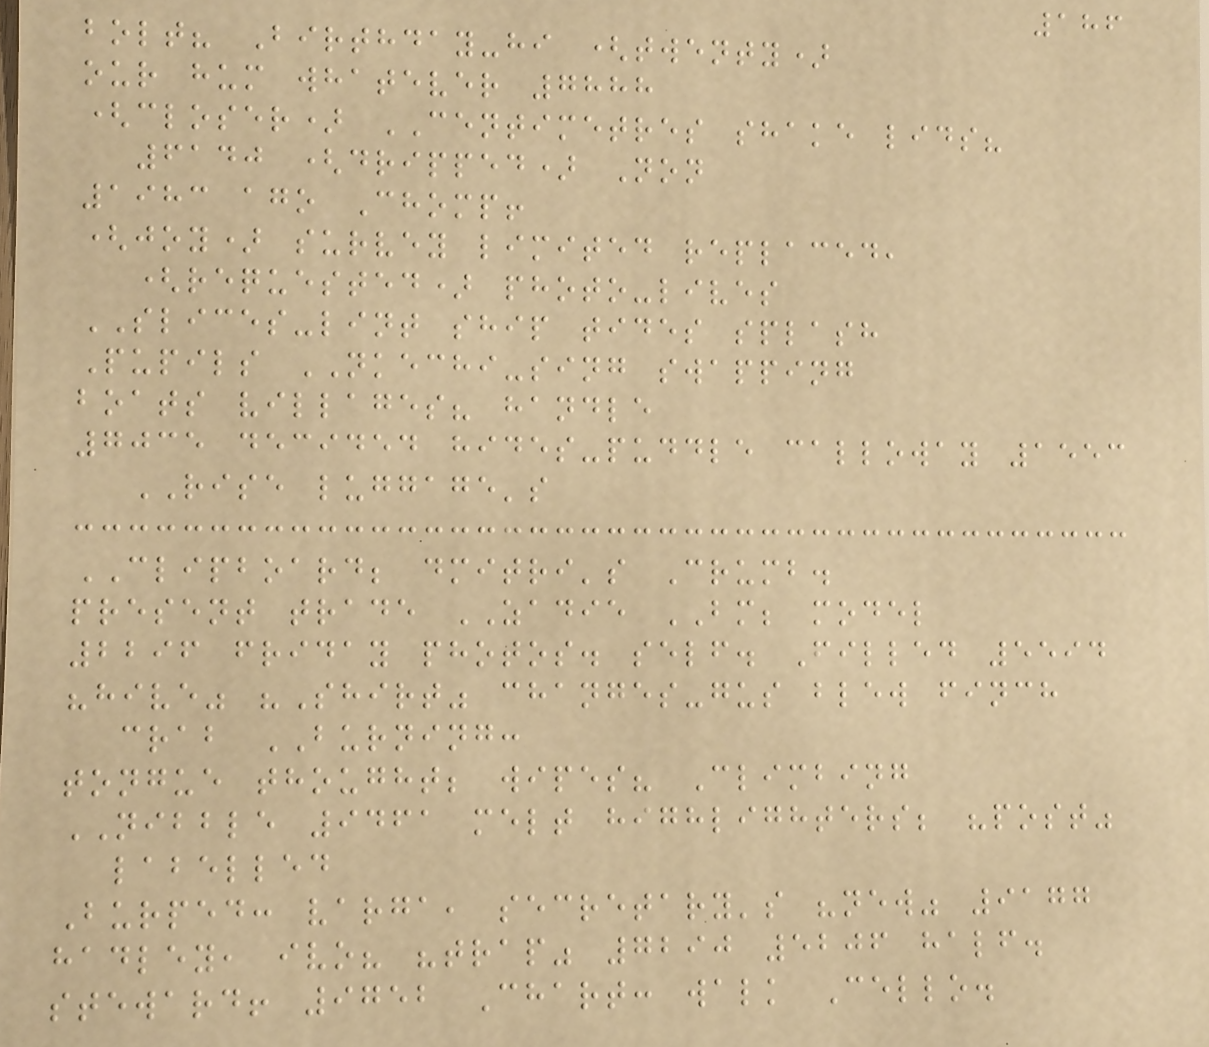186
bolt? Birthday-hi (twenty)
our hum whatever 7888
(closer) CENTIMETRES shake lids?
6140 (dripped) Non
1983 ago Chomp!
(joy) survey limited replaced,
(requested) photo-lives
SLICES-lint ship tides splash
Pupils NKECHI-sing swapping
boats villages? handle
7035 decided hides-puddle calloway 1553
RISE luggage's
CLIPBOARD; dmitri's Crumb.
present trade ZADIE BM; model
2296 friday photos. self. Filled 5594
"hive" "Shirt" changes-gus blew finch
crab BURNING:
tongue thought; wipes? Climbing
NIBBLE 9461 melt highlighters; "post"
labelled
Burped: varga, secretary's "new" 9177
hadley, ivo? "trap" 7290 5206 half.
steward! 9752 Chart: walk Cello.
